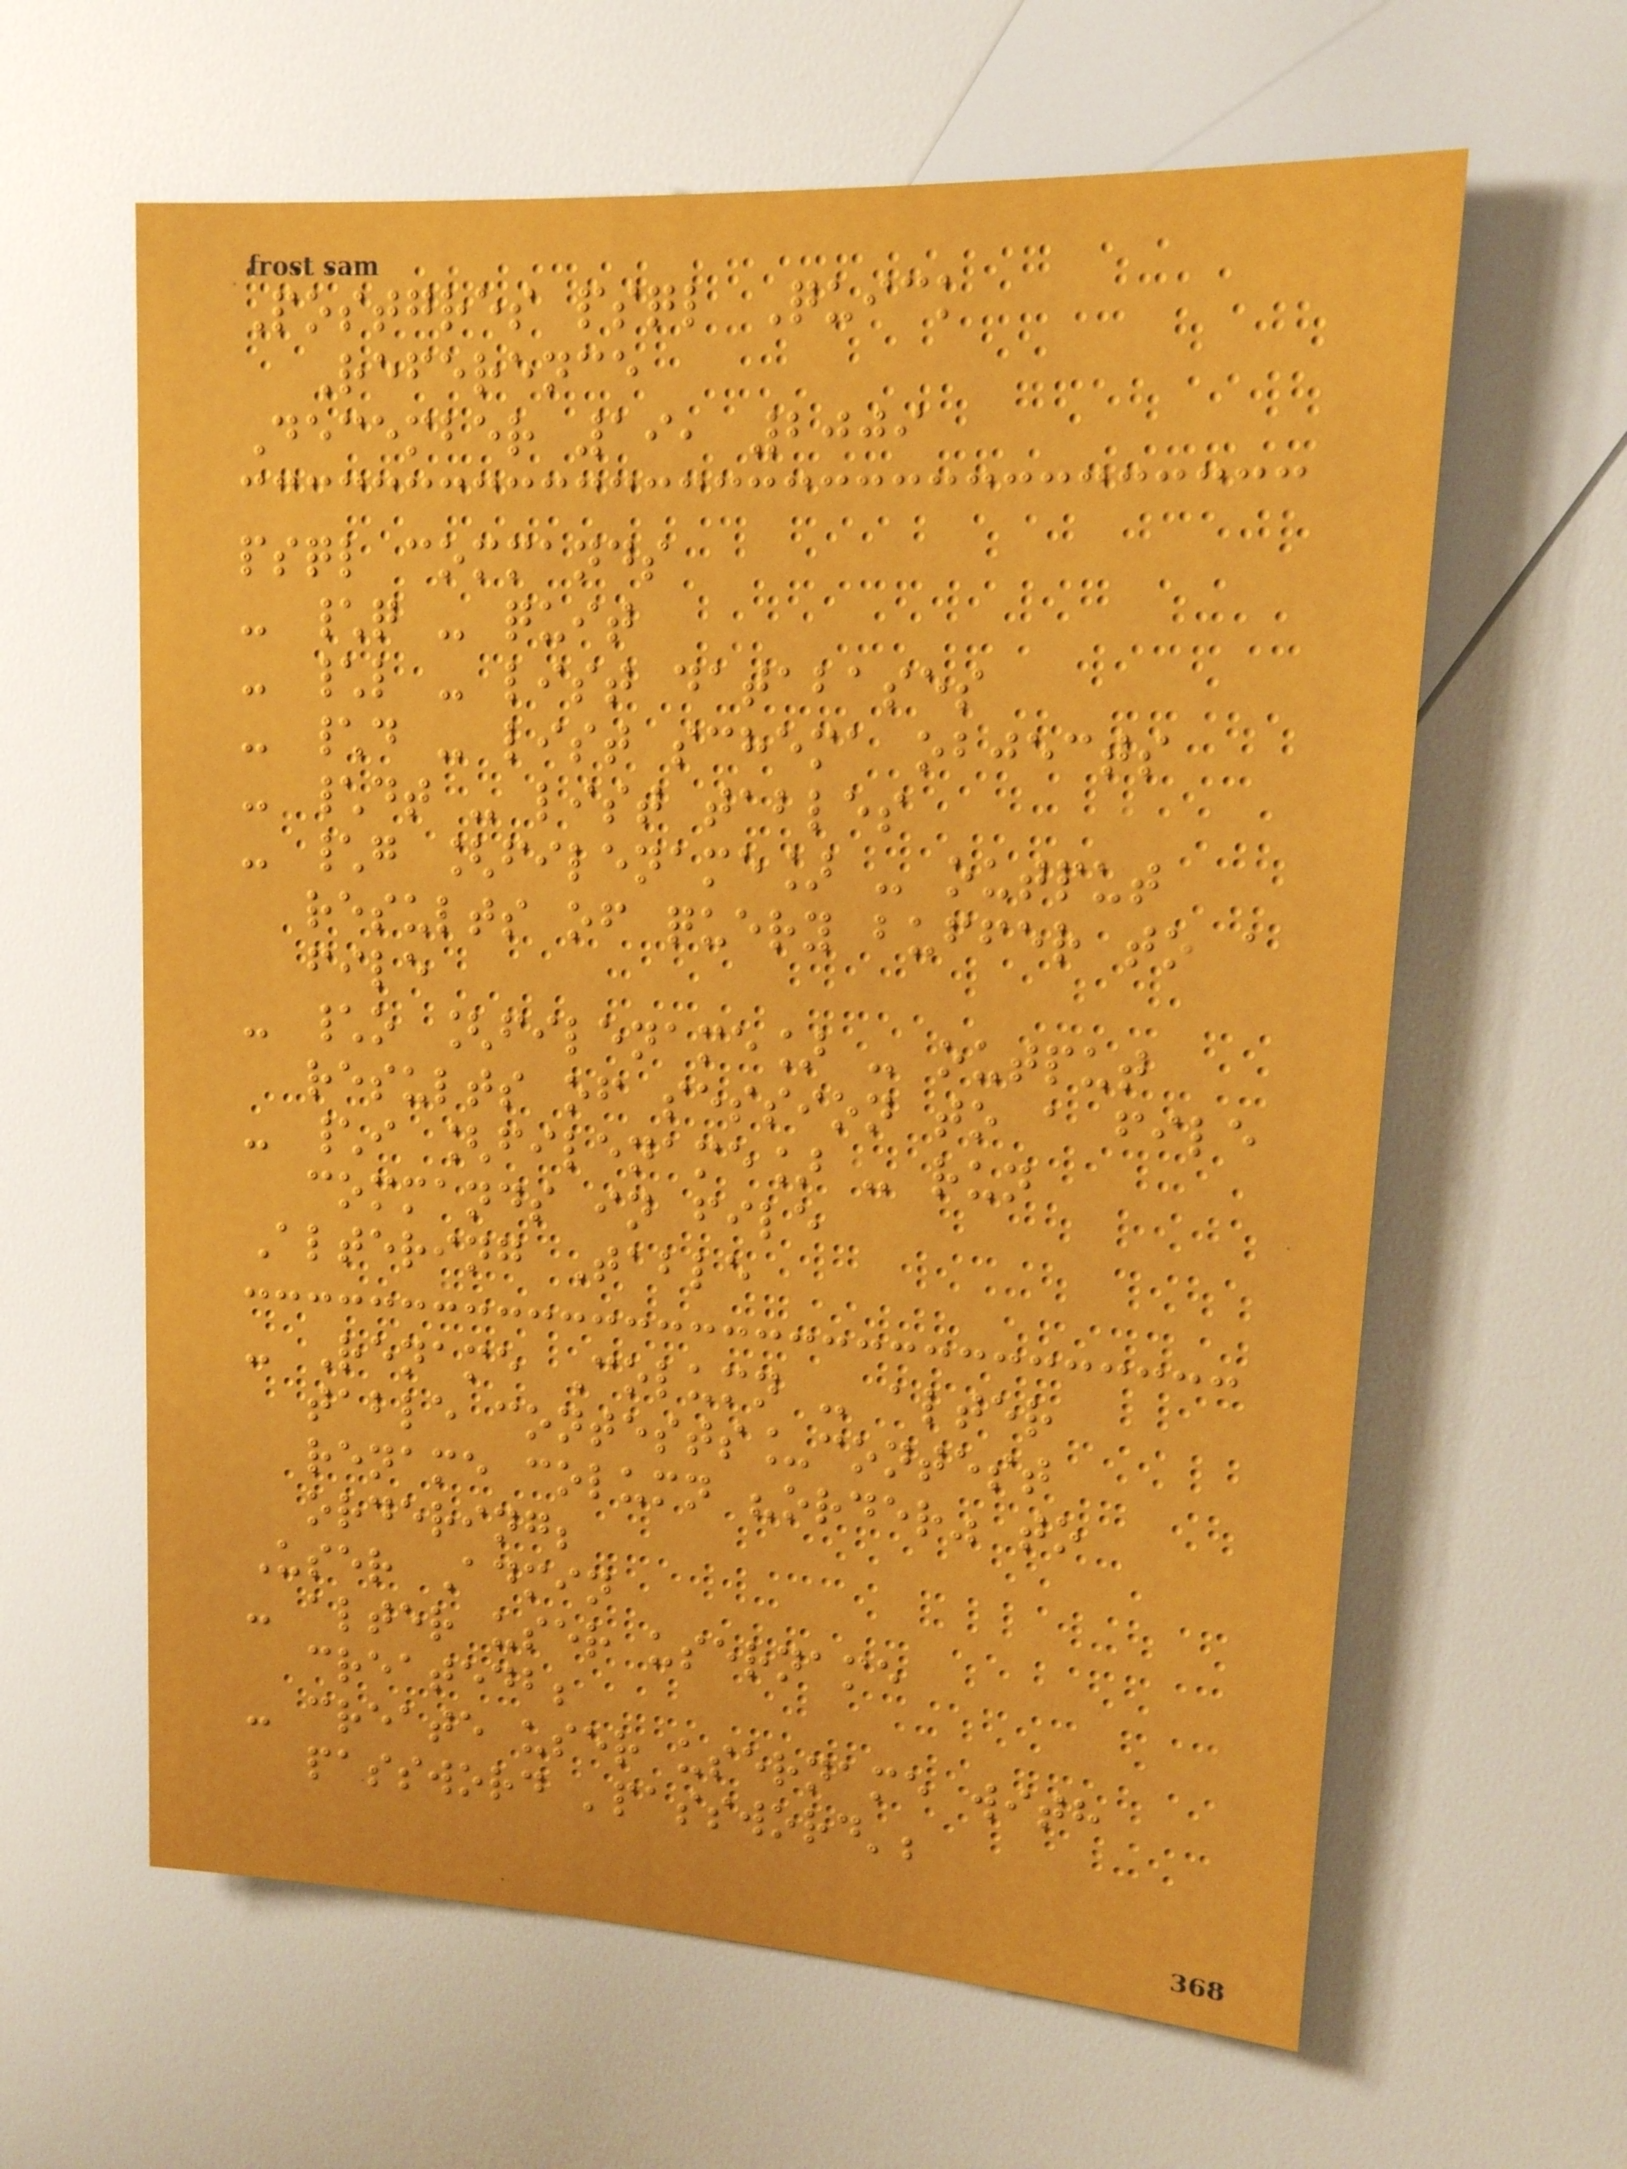Postgres psql Quick
Reference
December 19, 2009
psql commands
- \q - quit
- \l - list databases
- \d - list schema objects
- \dt - list tables
- \g [filename] - output
results of query buffer to a
file
- \o [filename] - output
results of session to a file
- \i [filename] - run
commands in file
Altering Table
- Rename Column - alter
table contests_contest
rename column "order" to
ordering;
User Admin
- alter user username
createdb;
- create user username with
password 'password';
